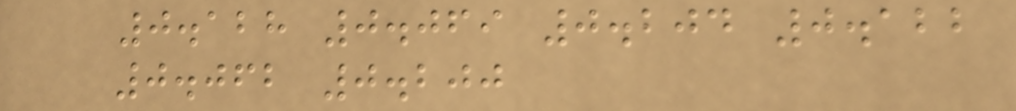0.128 0.069 0.204 0.122
0.062 0.200
